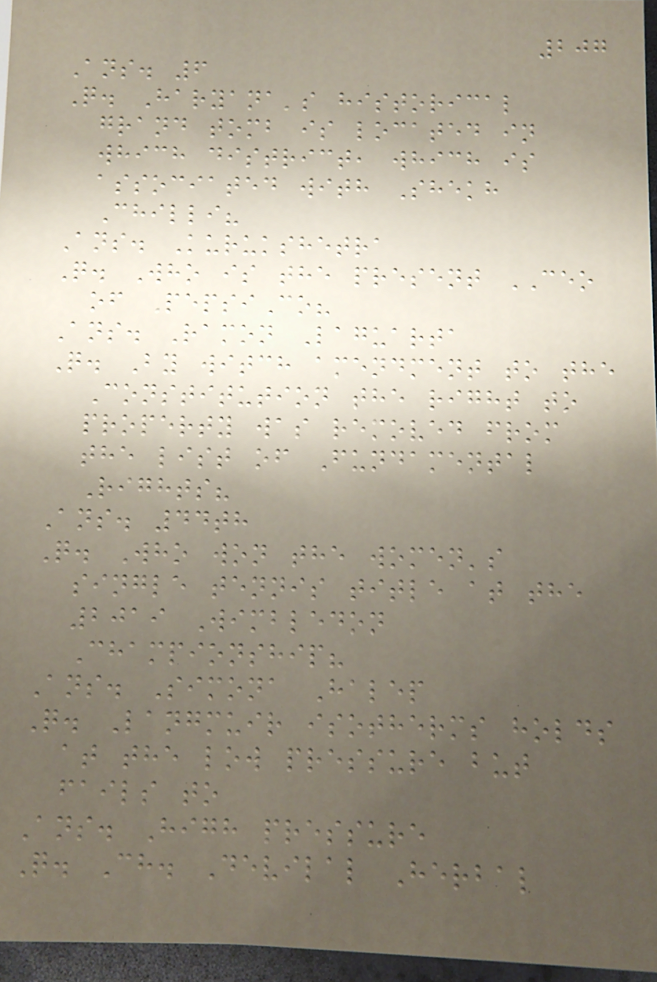207
Ans. 6
Q. Haryana's historical
grand tomb is located in
which district, which is
associated with Shekh
Chilli?
Ans. Kurukshetra
Q. Who is the present CEO
of PepsiCo?
Ans. Ramon Laguarta
Q. By witch amendment to the
Constitution the right to
property was removed from
the list of Fundamental
Rights?
Ans. 44th
Q. Who won the women's
single tennis title at the
2019 Wimbledon
Championship?
Ans. Simona Halep
Q. Langmuir isotherms holds
at the low pressure but
fails to
Ans. High pressure
Q. Ch. Devilal Herbal
